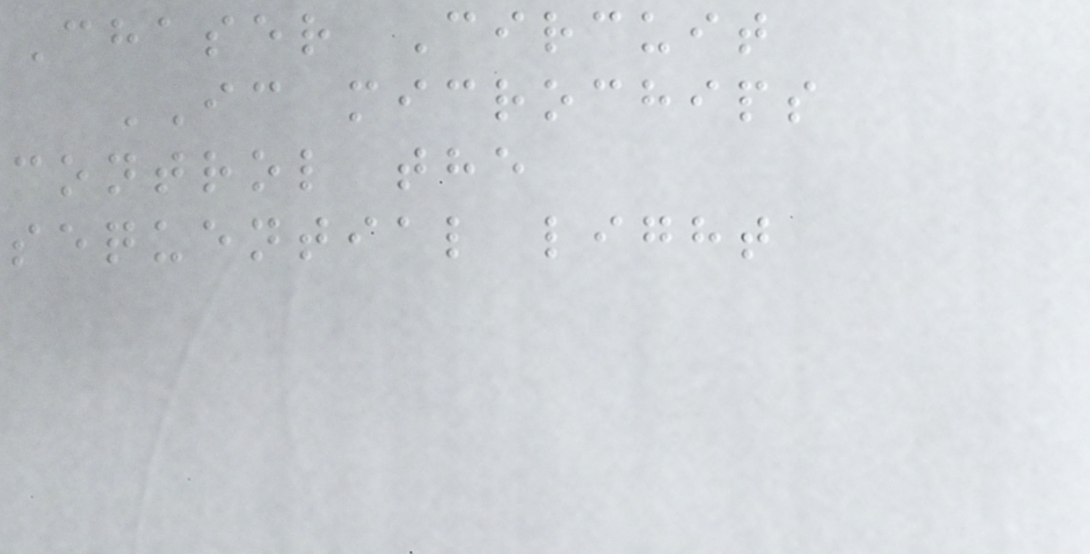Chaser Circuit
IC microchips
control the
sequential light
